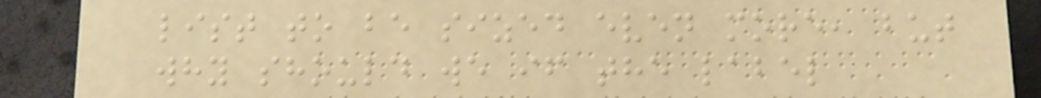list to be sized even more, but
why should we if the label
